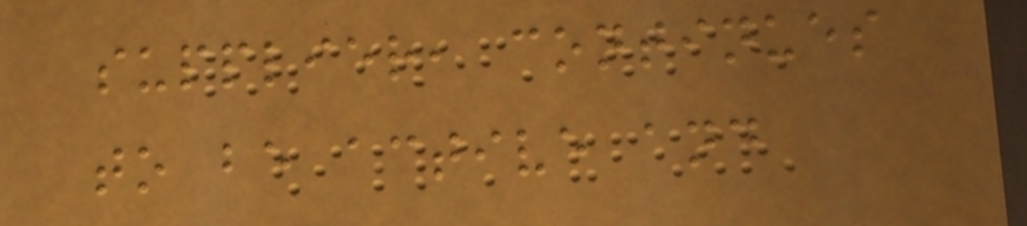supplier, continues
to be active and
